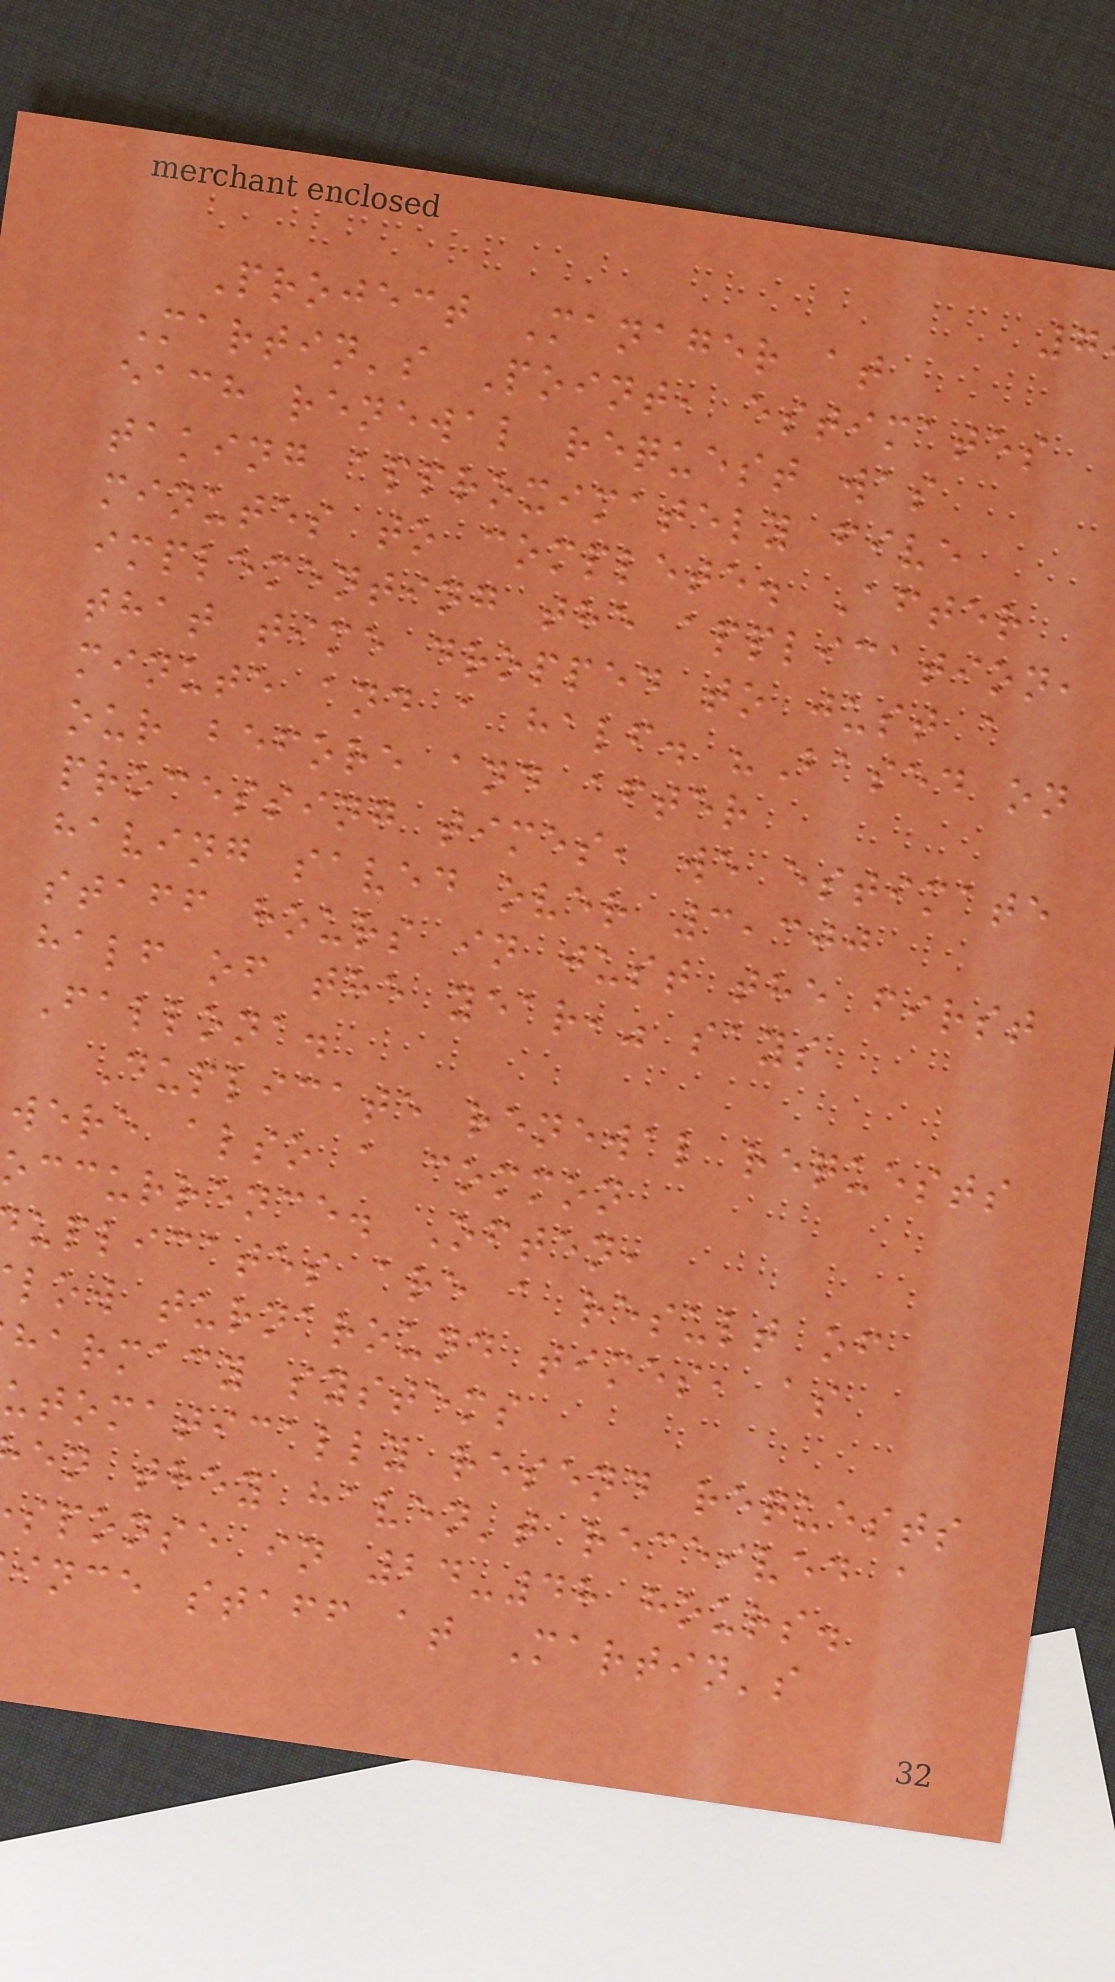Project Manager at
Martin's Point, estimates
each renewal request was
taking approximately five
minutes to complete. After
implementing the application,
that time dropped to just a
minute and a half. "Based on
our before and after
processing times, we estimate
having saved over 3,300
staff hours in just the first
half of the year," says
Fallona.
Duplicate renewal requests
were also a common
occurrence. Often,
uplicates are a result of
low turnaround times, as
harmacy systems
utomatically resend requests
en they haven't received a
sponse in 24-48 hours.
ince staff at Martin's
